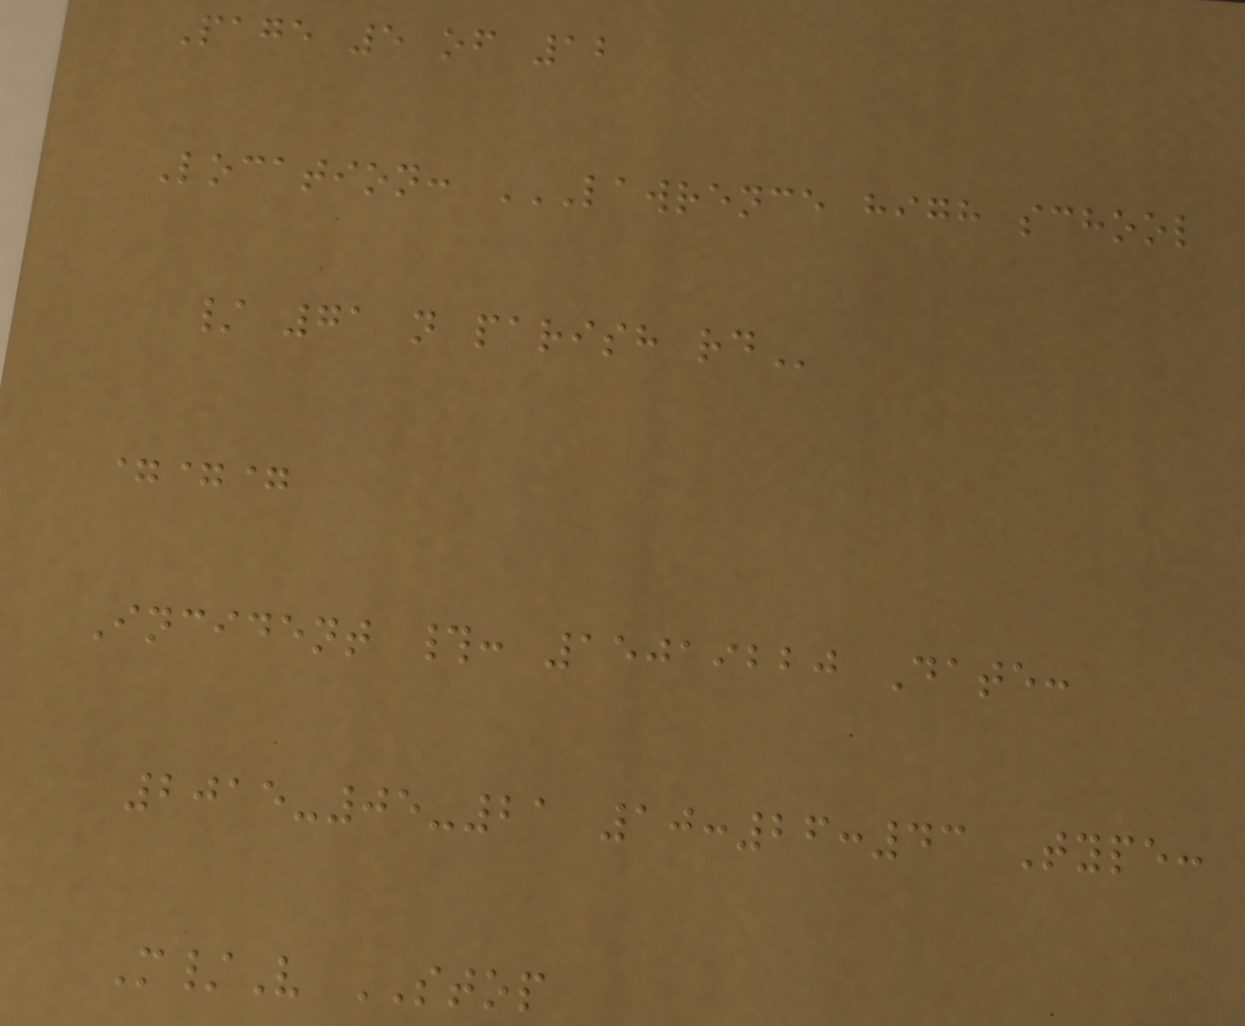Page 5 of 12
Location: LAWRENCE HIGH SCHOOL
/ 71 N PARISH RD
===
Incident #: 15019220 Date:
2015-05-21 10:26:43 Type:
M/V STOP
